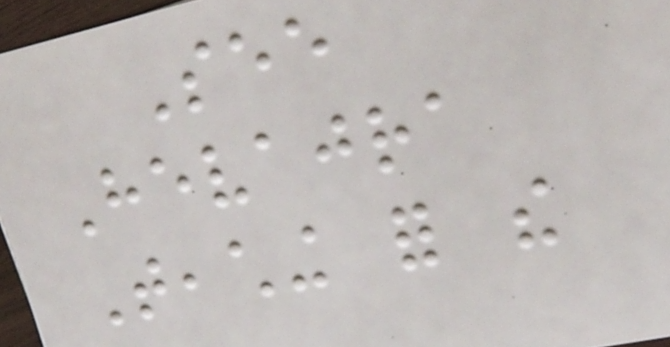See
Hevajra
Teaching for the
